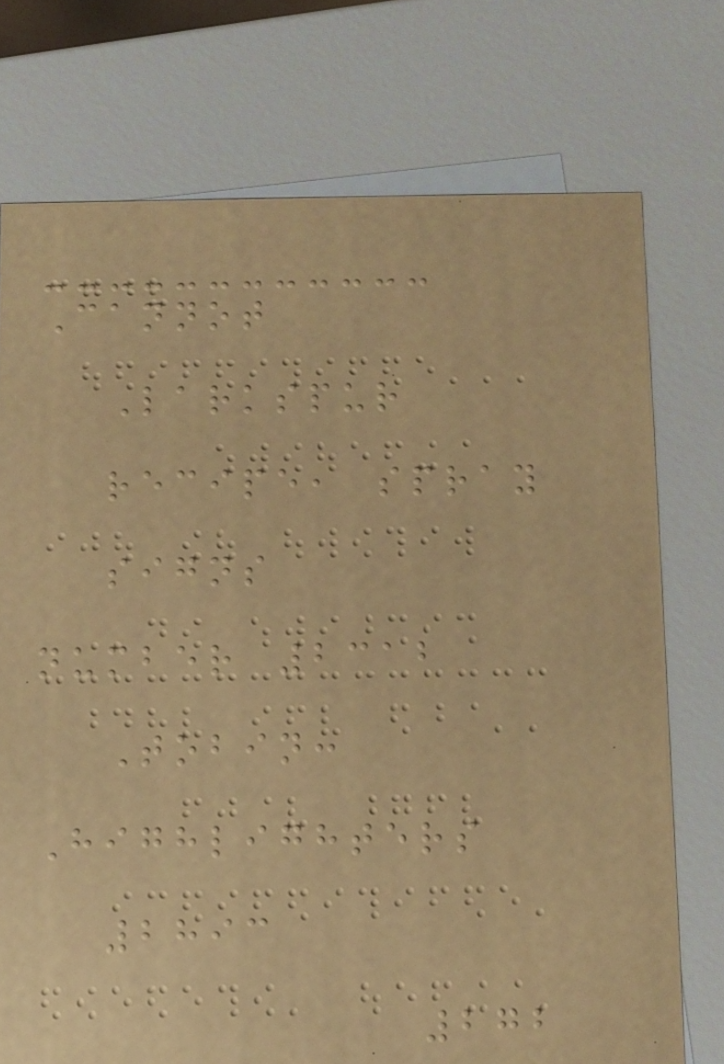Cannot
Larkspur
recipe, spray
signs
number 2312
Tobin:
Highlighters
2893
272
